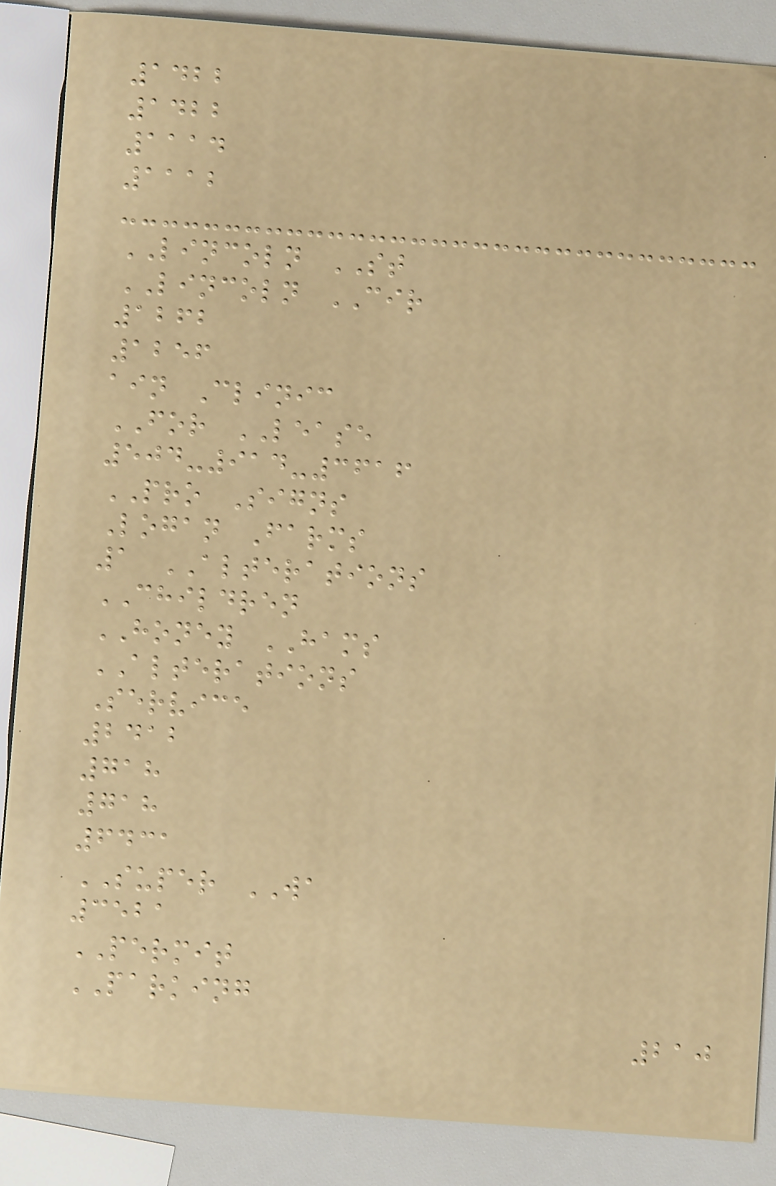1422
1422
1114
1112
LINCOLN ST
LINCOLN CIR
1262
1256
ain Clinic
FOR LEASE
504-914-3616
PRO Signs
Logan Farms
1 ALTERATIONS
CHILDREN
HONEY HAMS
ALTERATIONS
Service
2412
718
718
6431
SUPER WA
3521
PERMIT
PARKING
210
